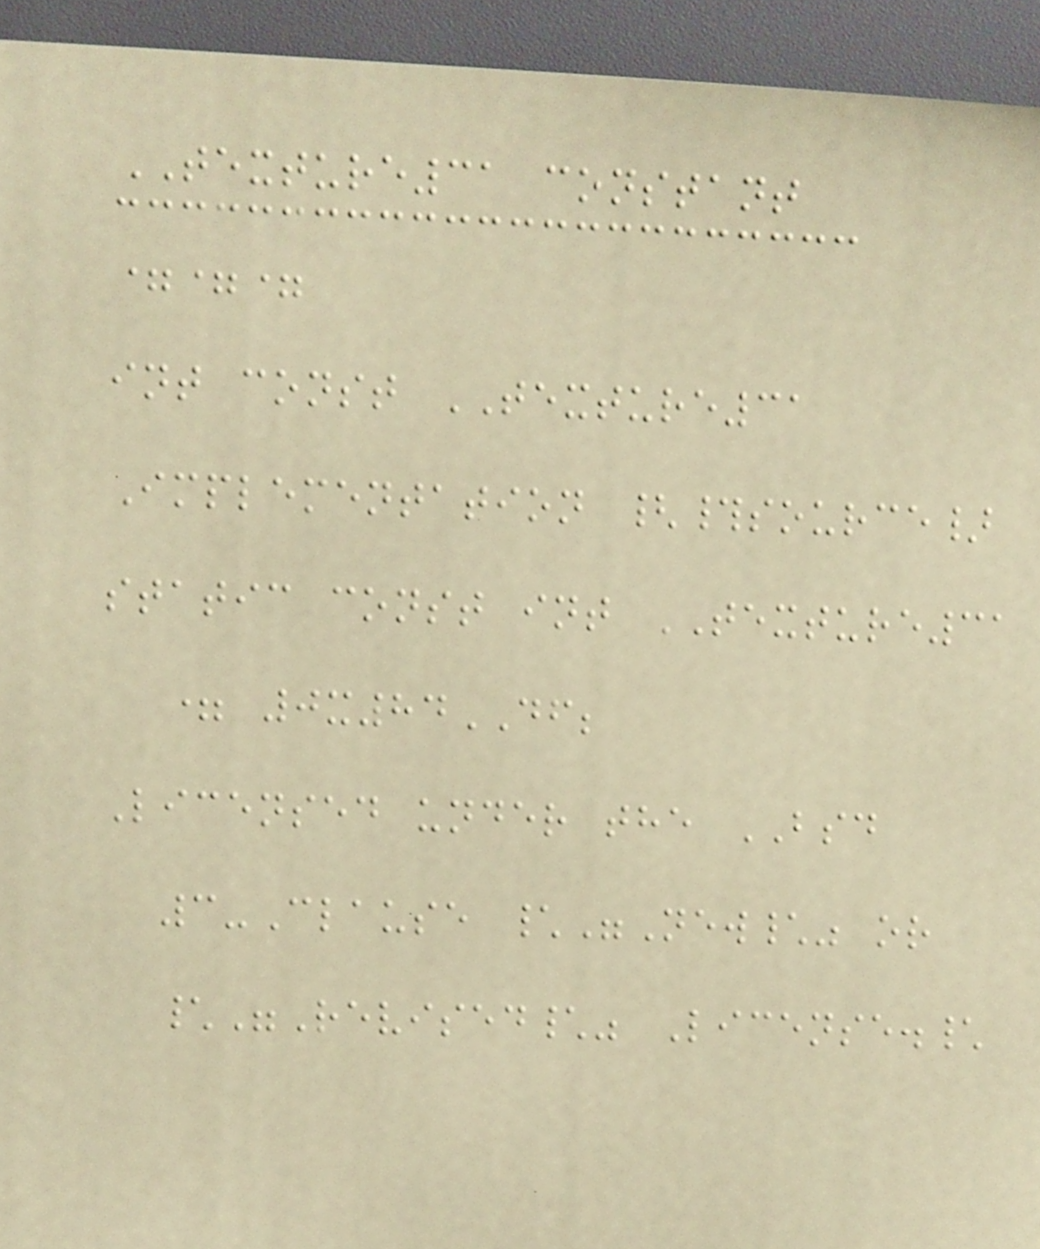TEXTURE31 constant
===
int const TEXTURE31
Implementation {#source}
static const int TEXTURE31
= 0x84DF;
Licensed under the BSD
3-Clause \"New\" or
\"Revised\" License.\
